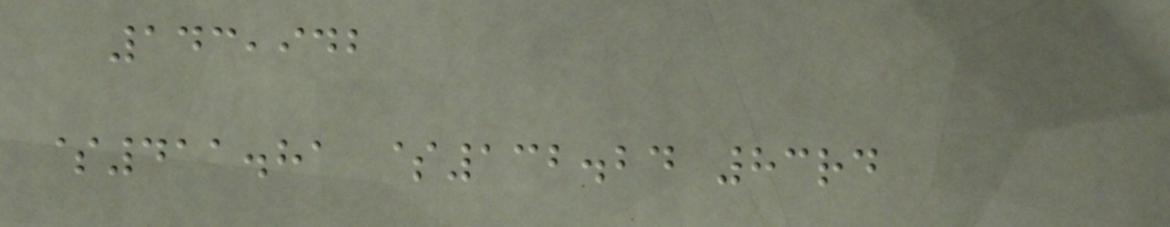143,942
$411.81 $132.24 83rd
